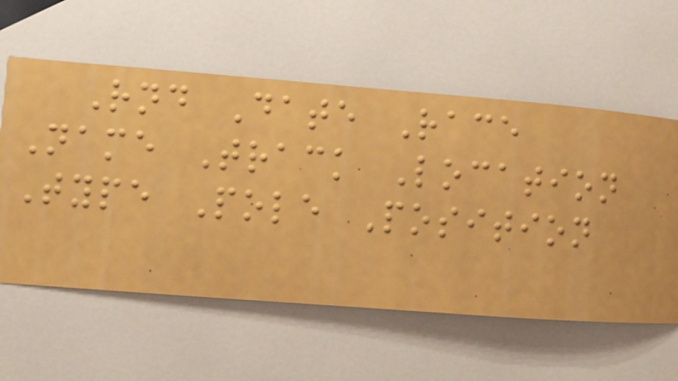Rnd Date Race
Name Track Location
Type Pole Position
